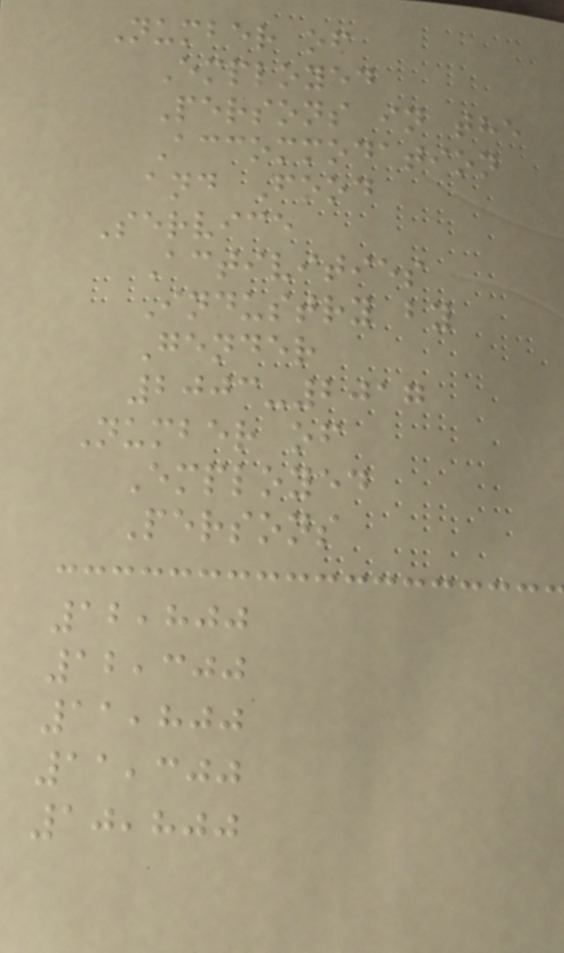Number of
Employed
Persons in the
Accommodation
and Food
Service
Activities
Industry by
Gender
2003-2017
Number of
Employed
Persons
12,800
12,300
11,800
11,300
10,800
